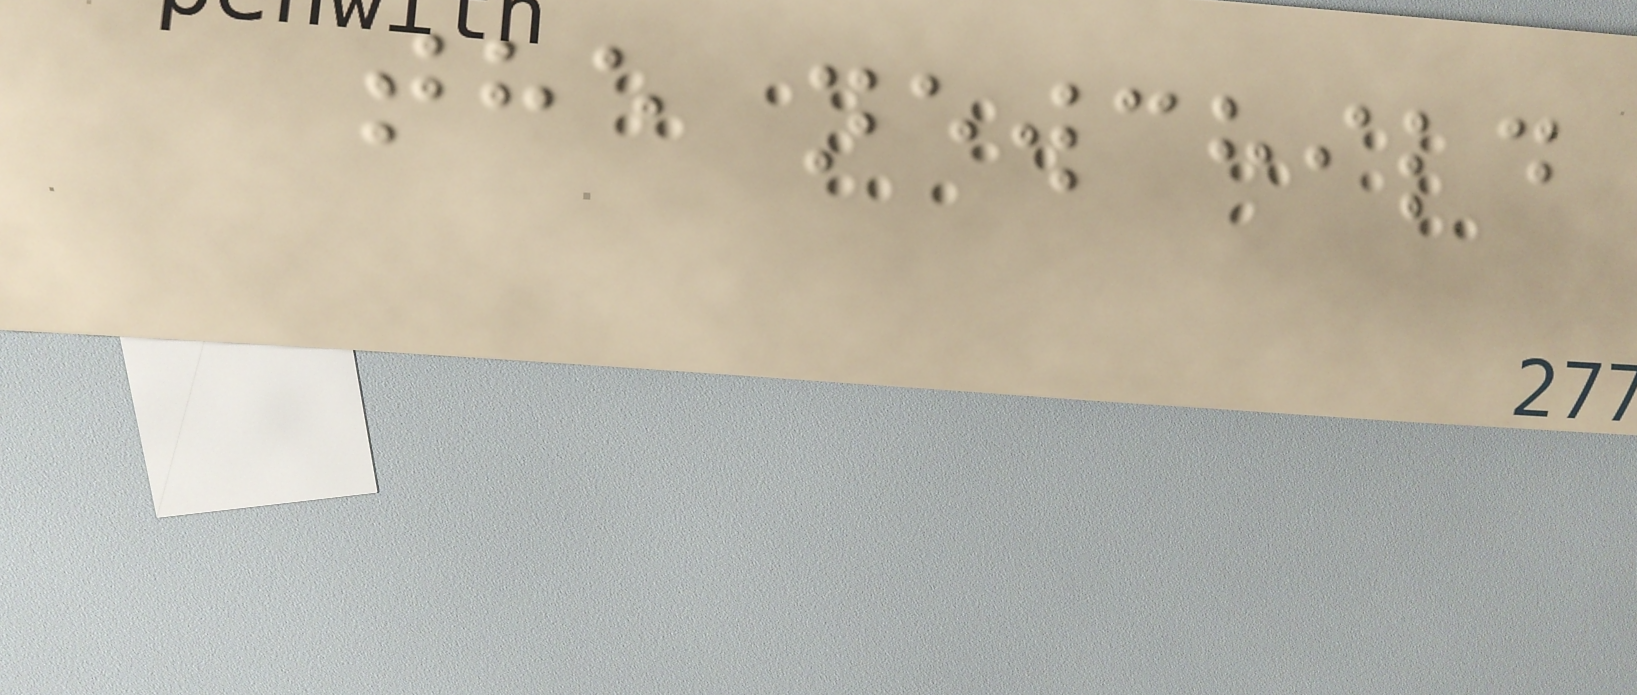the newchild
